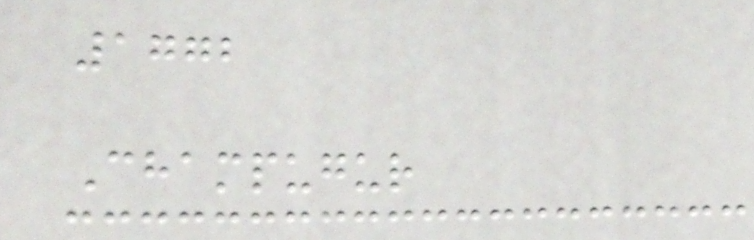1772
Champugur
